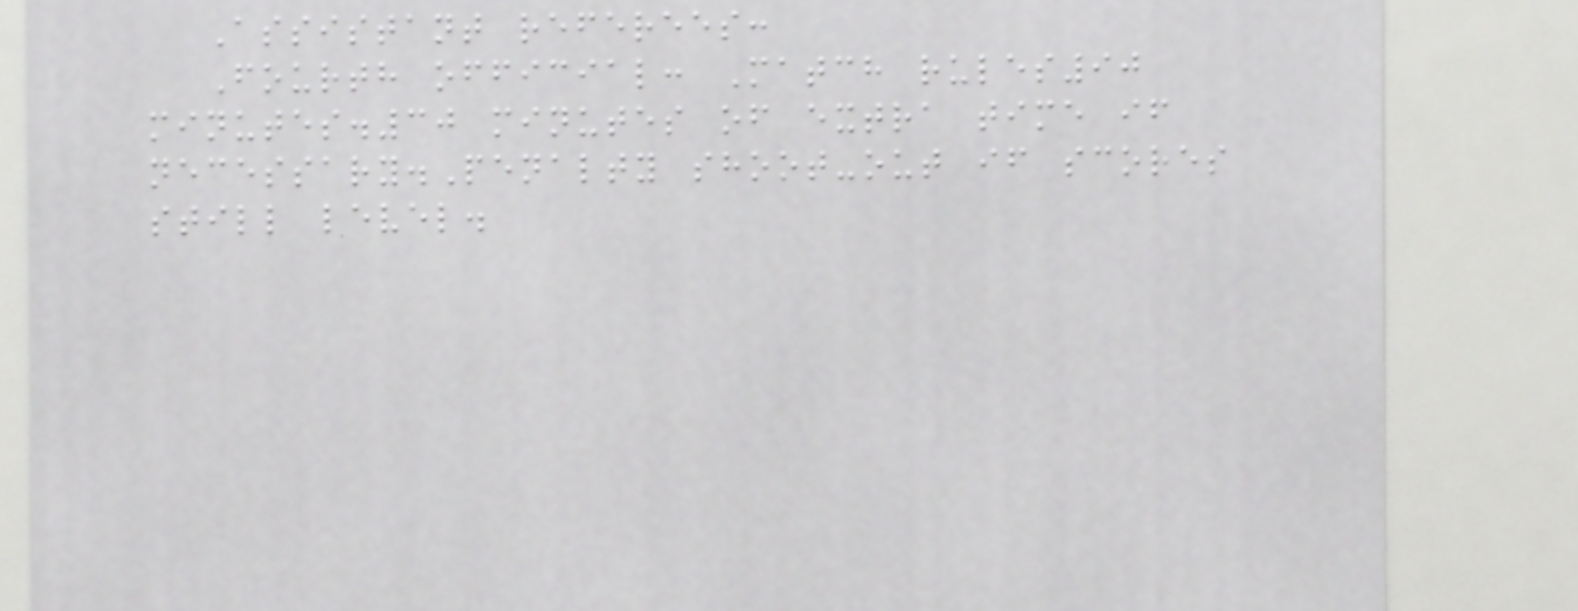Assistant referees:
Fourth official: Match rules90
minutes.30 minutes of extra time if
necessary.Penalty shoot-out if scores
still level.
